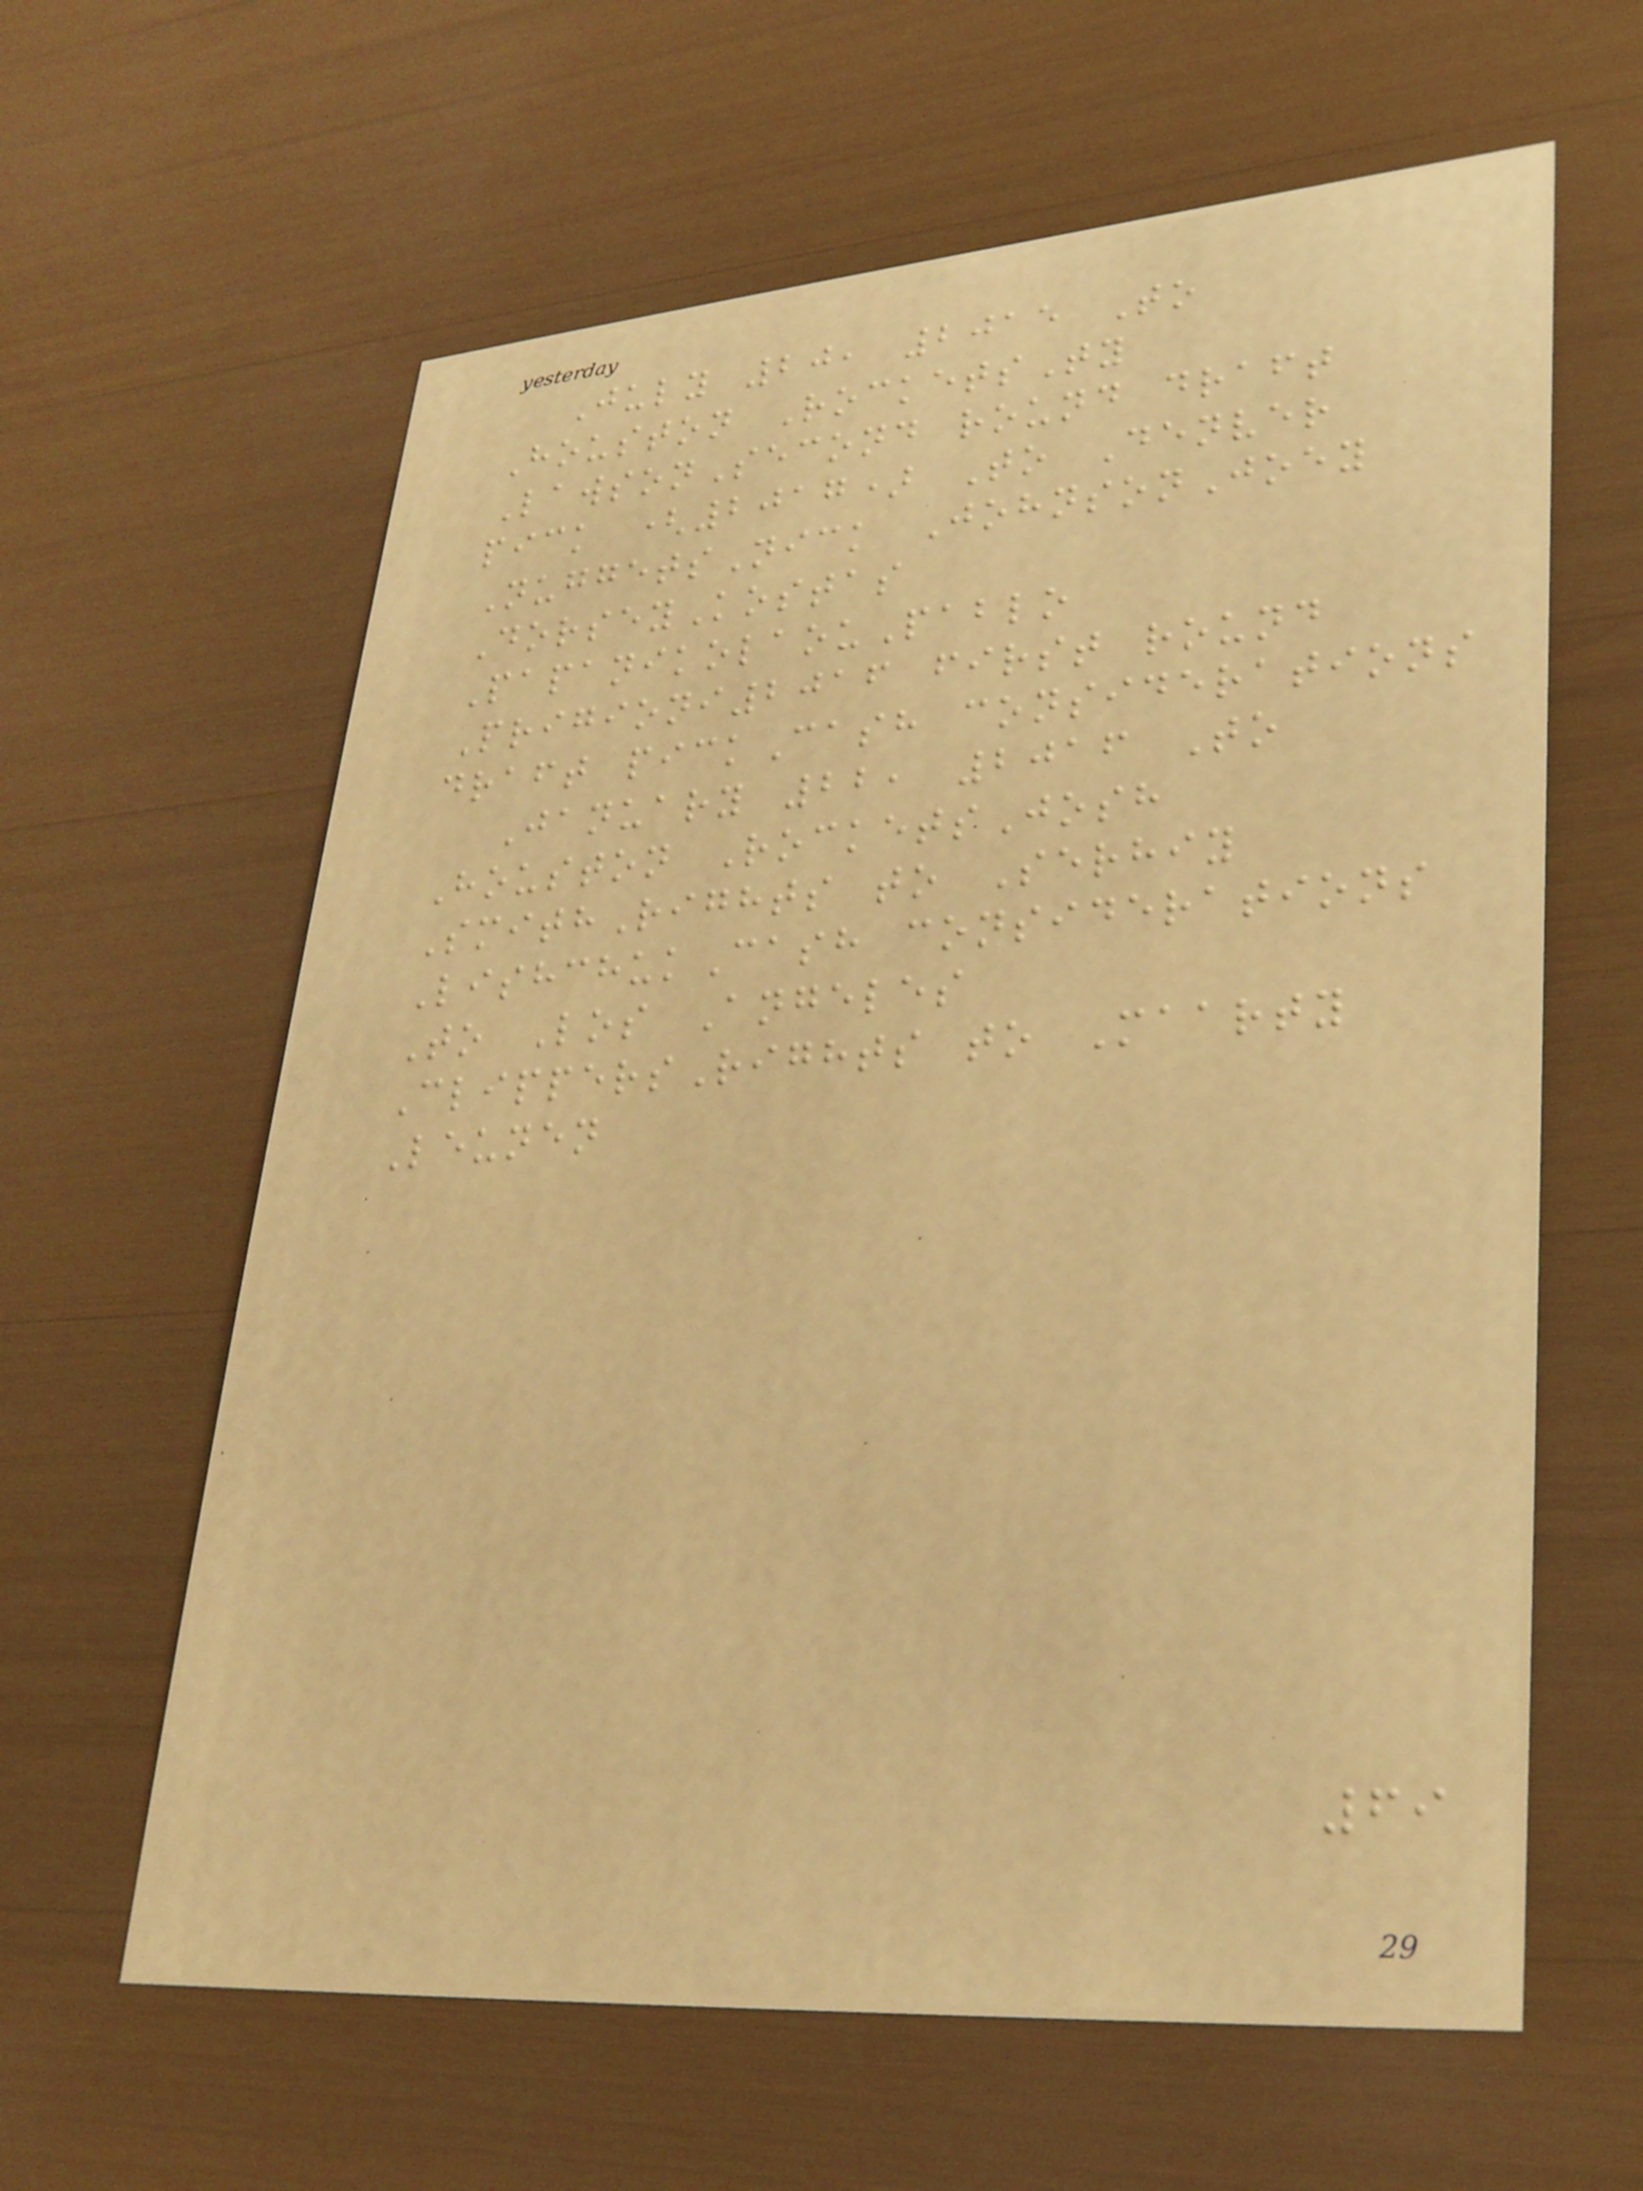July 20, 2015 To
Houston RocketsTy
LawsonSecond round draft
pick (2017) To Denver
NuggetsNick JohnsonJoey
DorseyKostas
PapanikolaouPablo
Prigioni2016 first round
draft pickCash considerations
January 22, 2016 To
Houston RocketsJosh
SmithRights to Serhiy
LishchukCash considerations
To Los Angeles
ClippersRights to Maarty
Leunen
69
